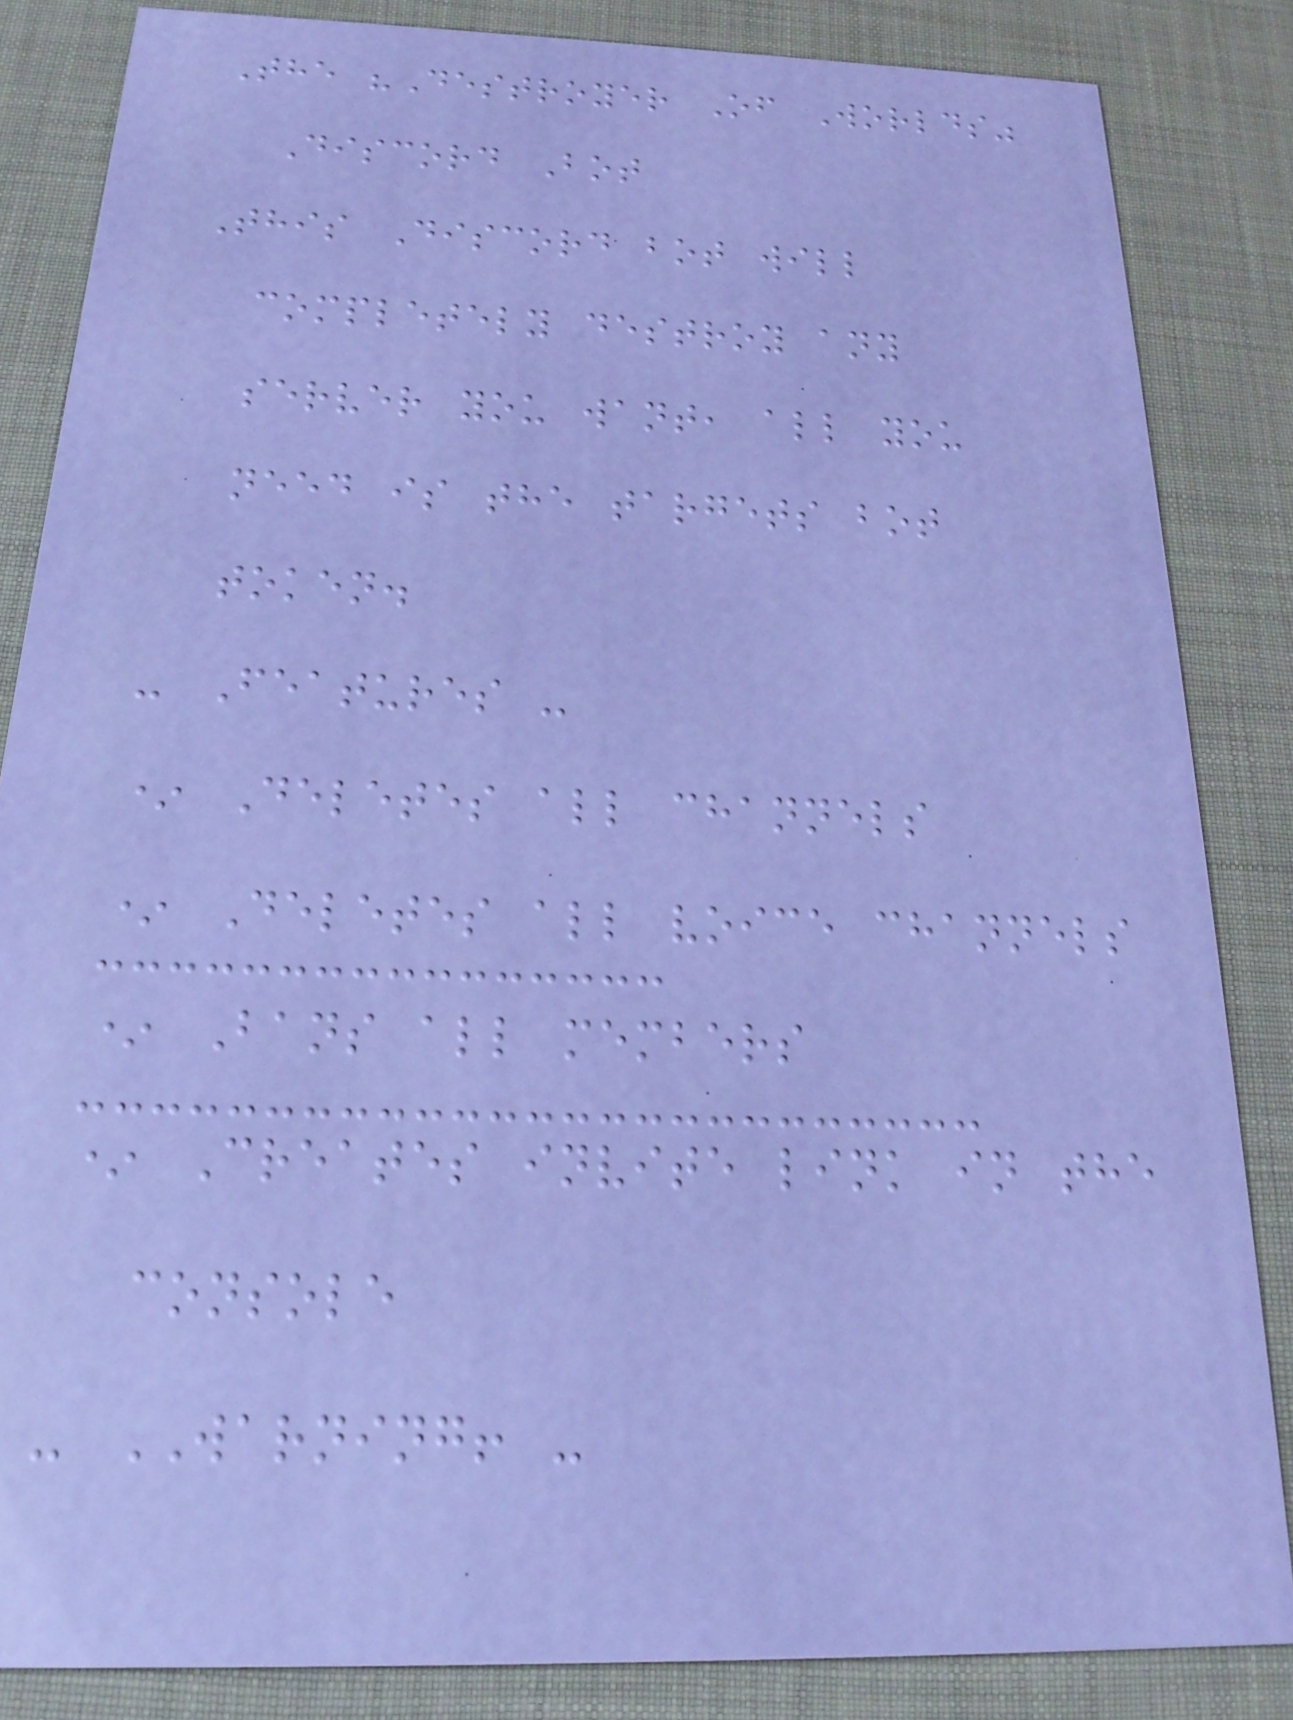The "Destroyer Of Worlds"
Discord Bot
This Discord bot will
completely destroy any
server you want, all you
need is the targets bot
token.
- Features -
* Deletes all channels
* Deletes all voice channels
* Bans all members
* Creates invite link in the
console
- WARNING! -
